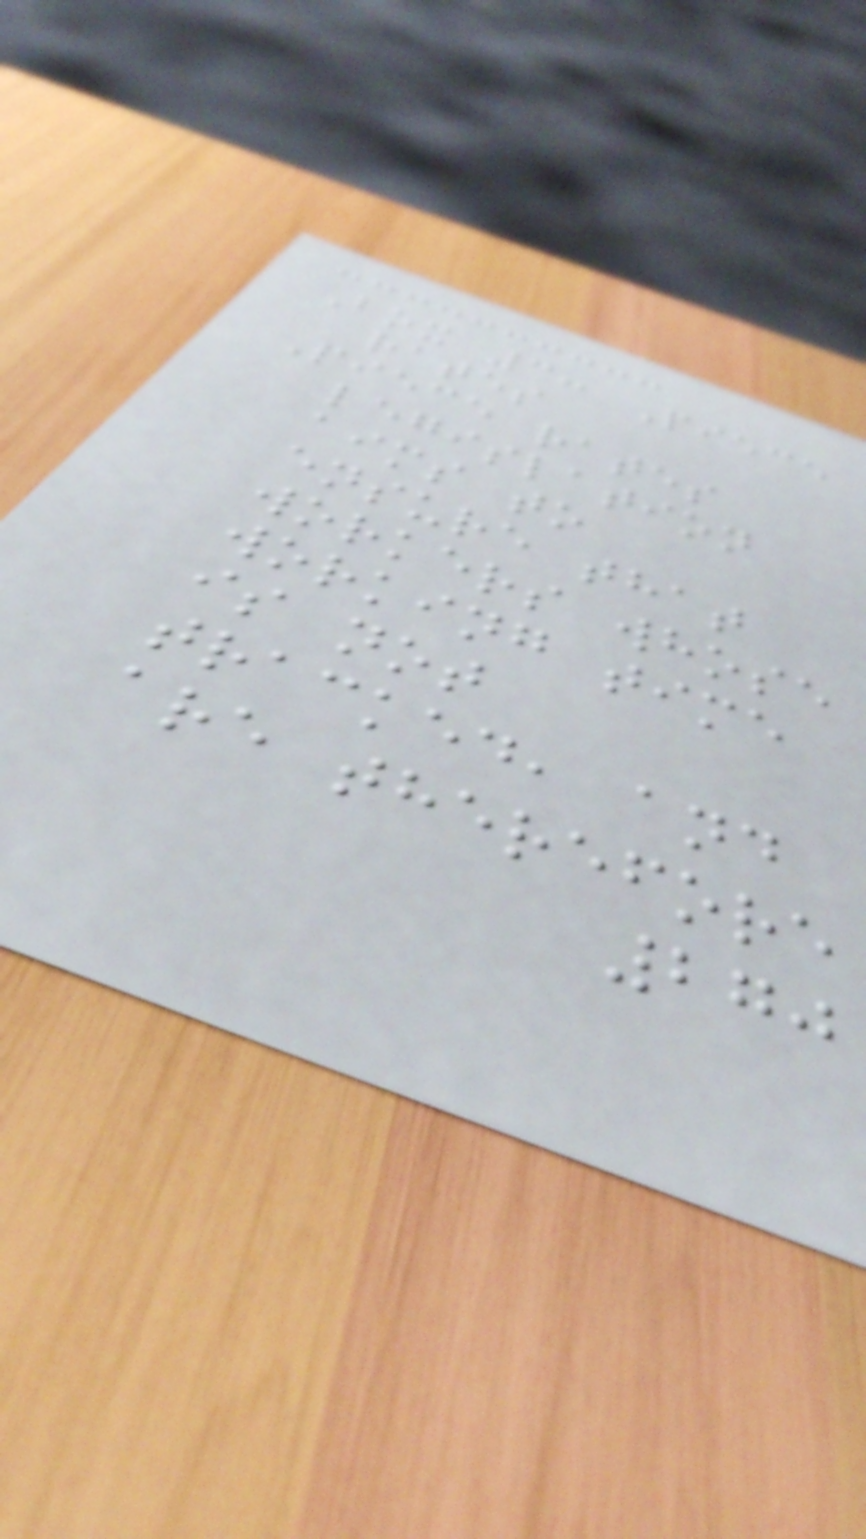Box 3: Piece
rates
Piece rates
legislation
aims to
ensure that
workers whose
working time
is not
tracked, and
are therefore
270
